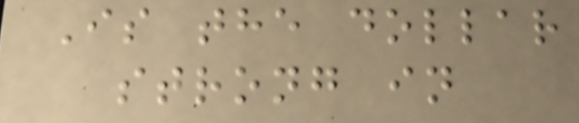Is the dollar
strong in
